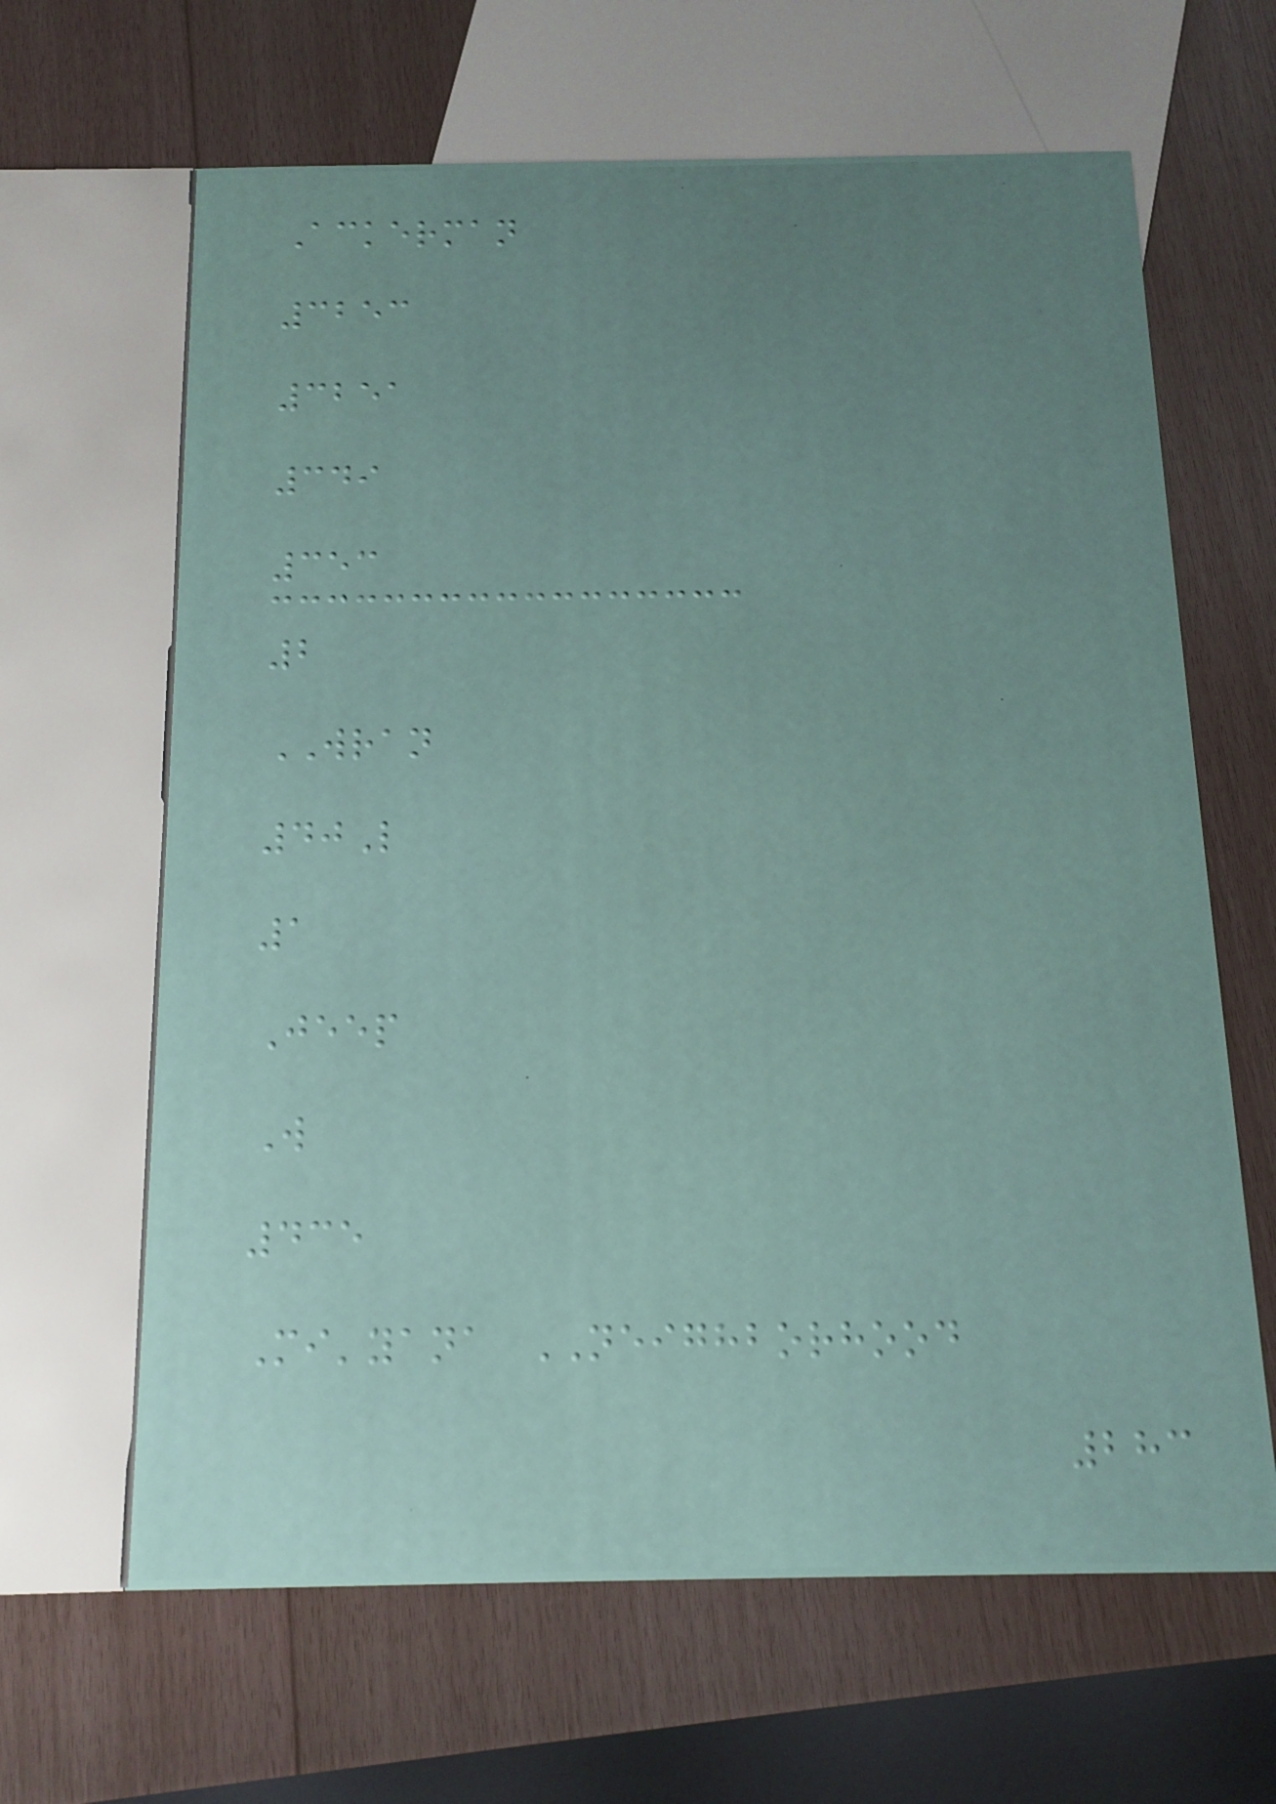Ackerman
3253
3251
349
353
2
WRAN
40L
1
Jeep
W
435
Mi'yana NEIGHBORHOOD
283
